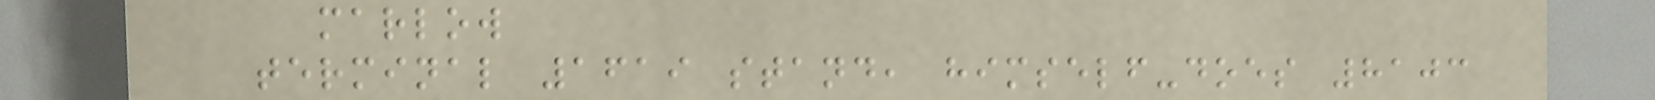marlow
terminal 1619 stand, himself-does 8103
